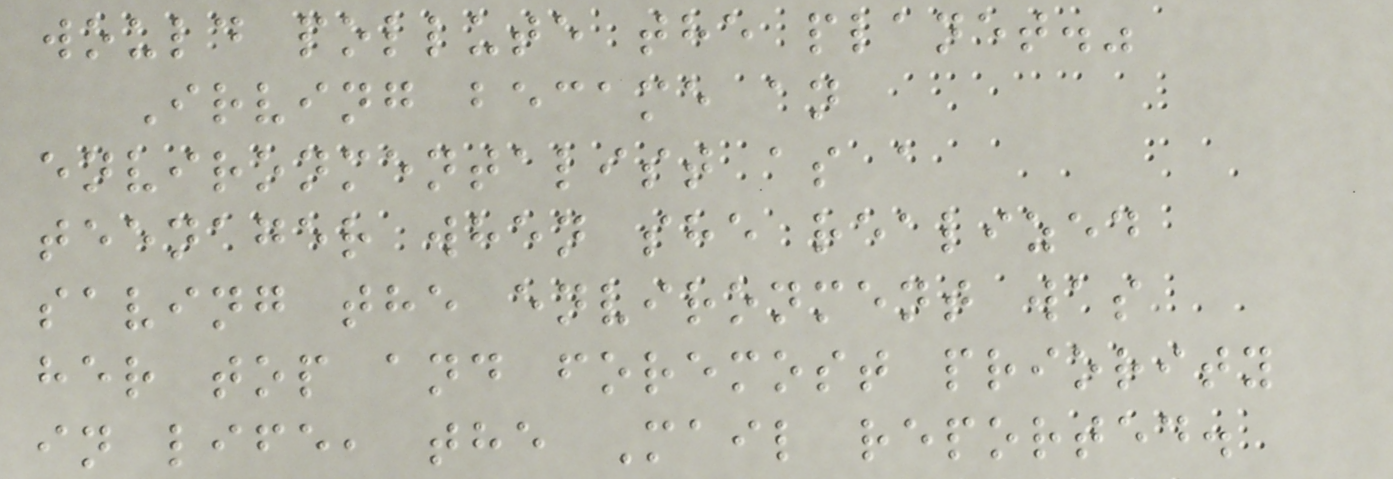would pollute the planet."
Irving became an
environmentalist as a
teenager when she realized
saving the environment was
her top and foremost priority
in life, the Mail reported.
